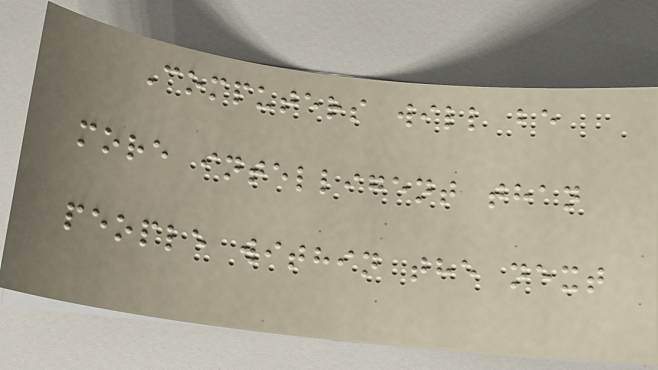Computers will be
more intelligent than
people within the next
